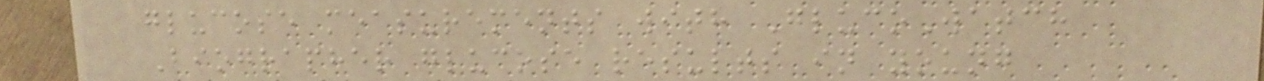glucose measurements with GlucoWatch
Biographer glucose results in young
